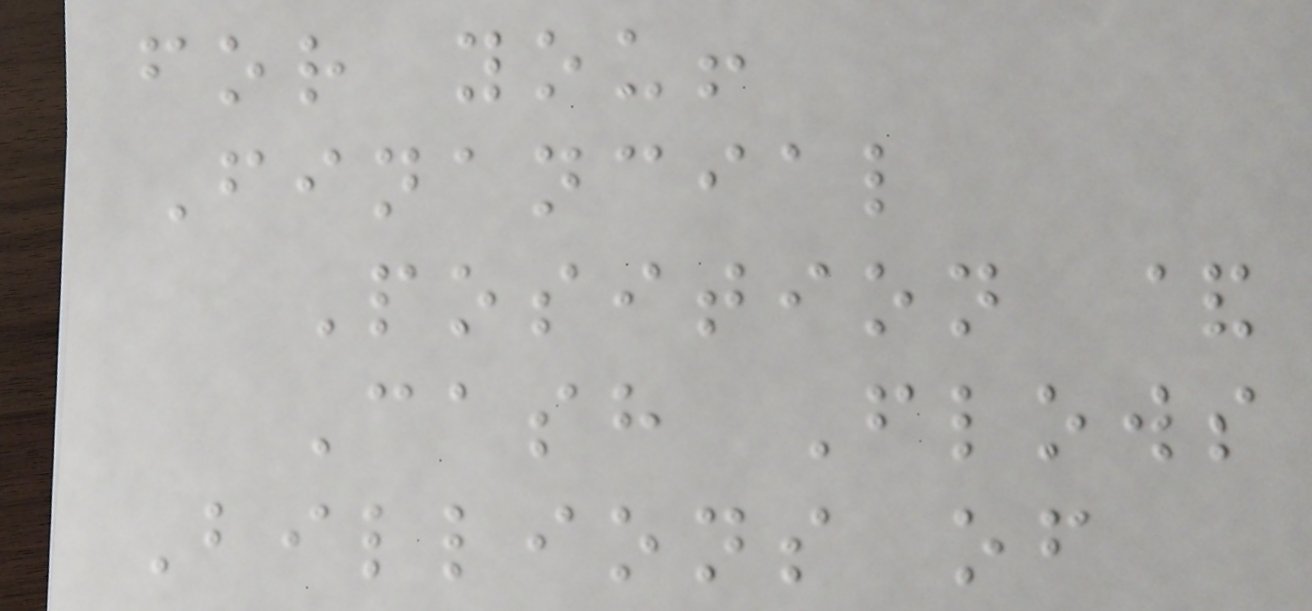for you!
Financial
Position &
Cash Flows
Billions of
